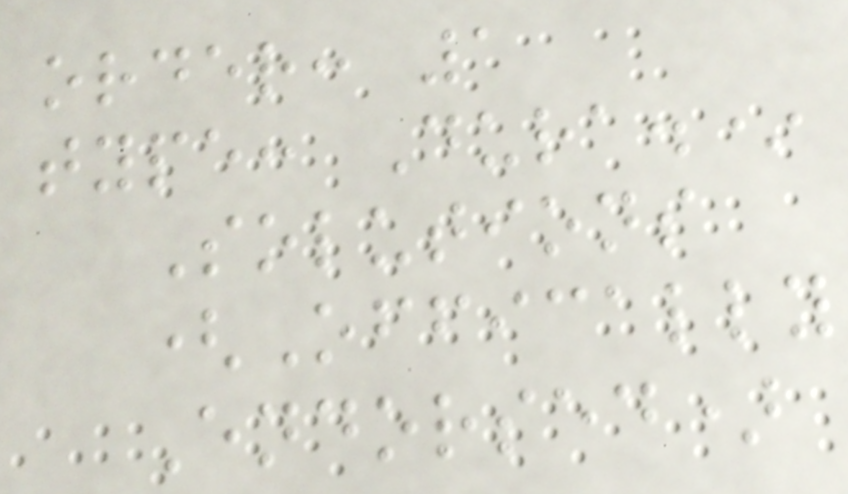order: 1
type: Dura.*
Solutions
(Offically
Endorsed)
